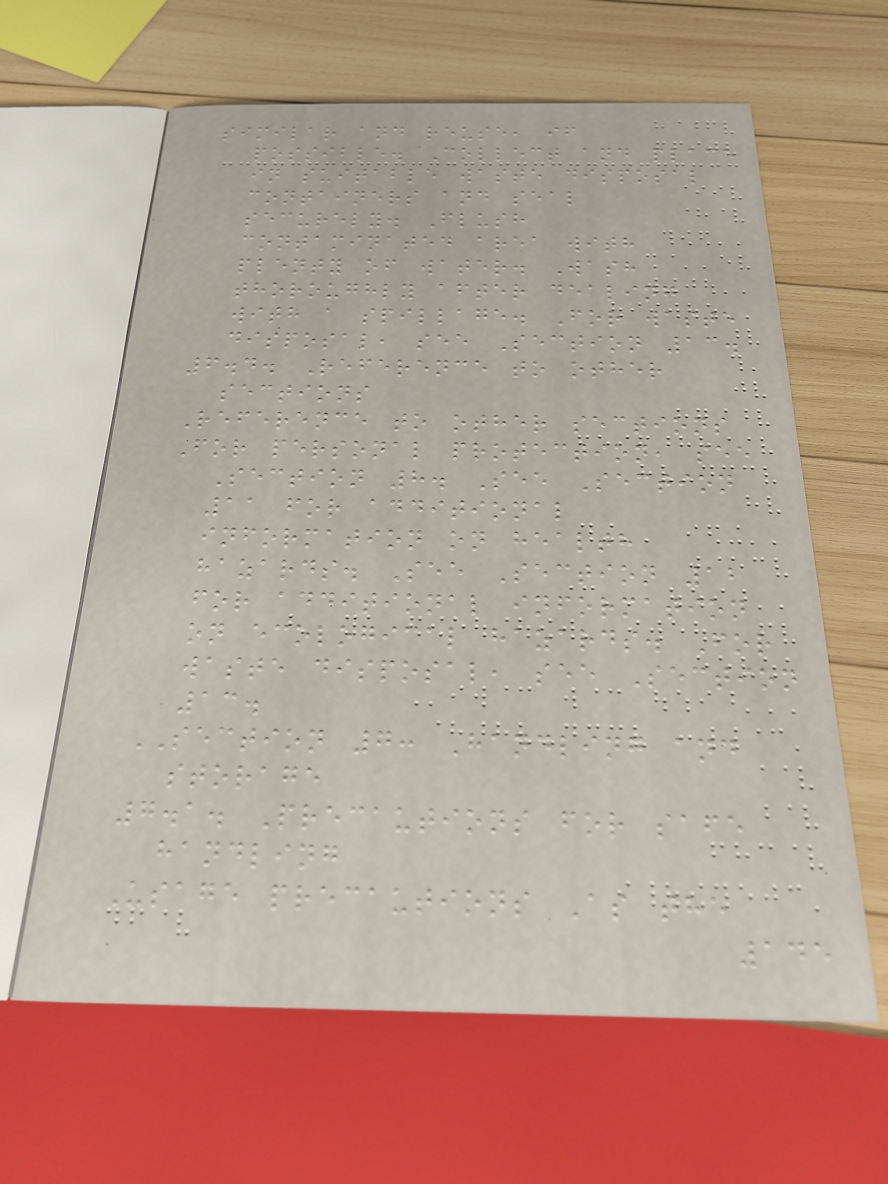similar and reuse, if
possible. Collect and place
in suitable waste disposal
containers and seal
securely. Flush
contaminated area with
plenty of water. Wash
thoroughly after dealing
with a spillage. For waste
disposal, see Section 13.
6.4. Reference to other
sections
Reference to other sections
For personal protection, see
Section 8. See Section
11 for additional
information on health
hazards. See Section 12
for additional information
on ecological hazards. For
waste disposal, see Section
13.
SECTION 7: Handling and
storage
7.1. Precautions for safe
handling
Usage precautions As the
145
